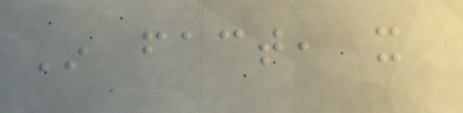In fact, it
